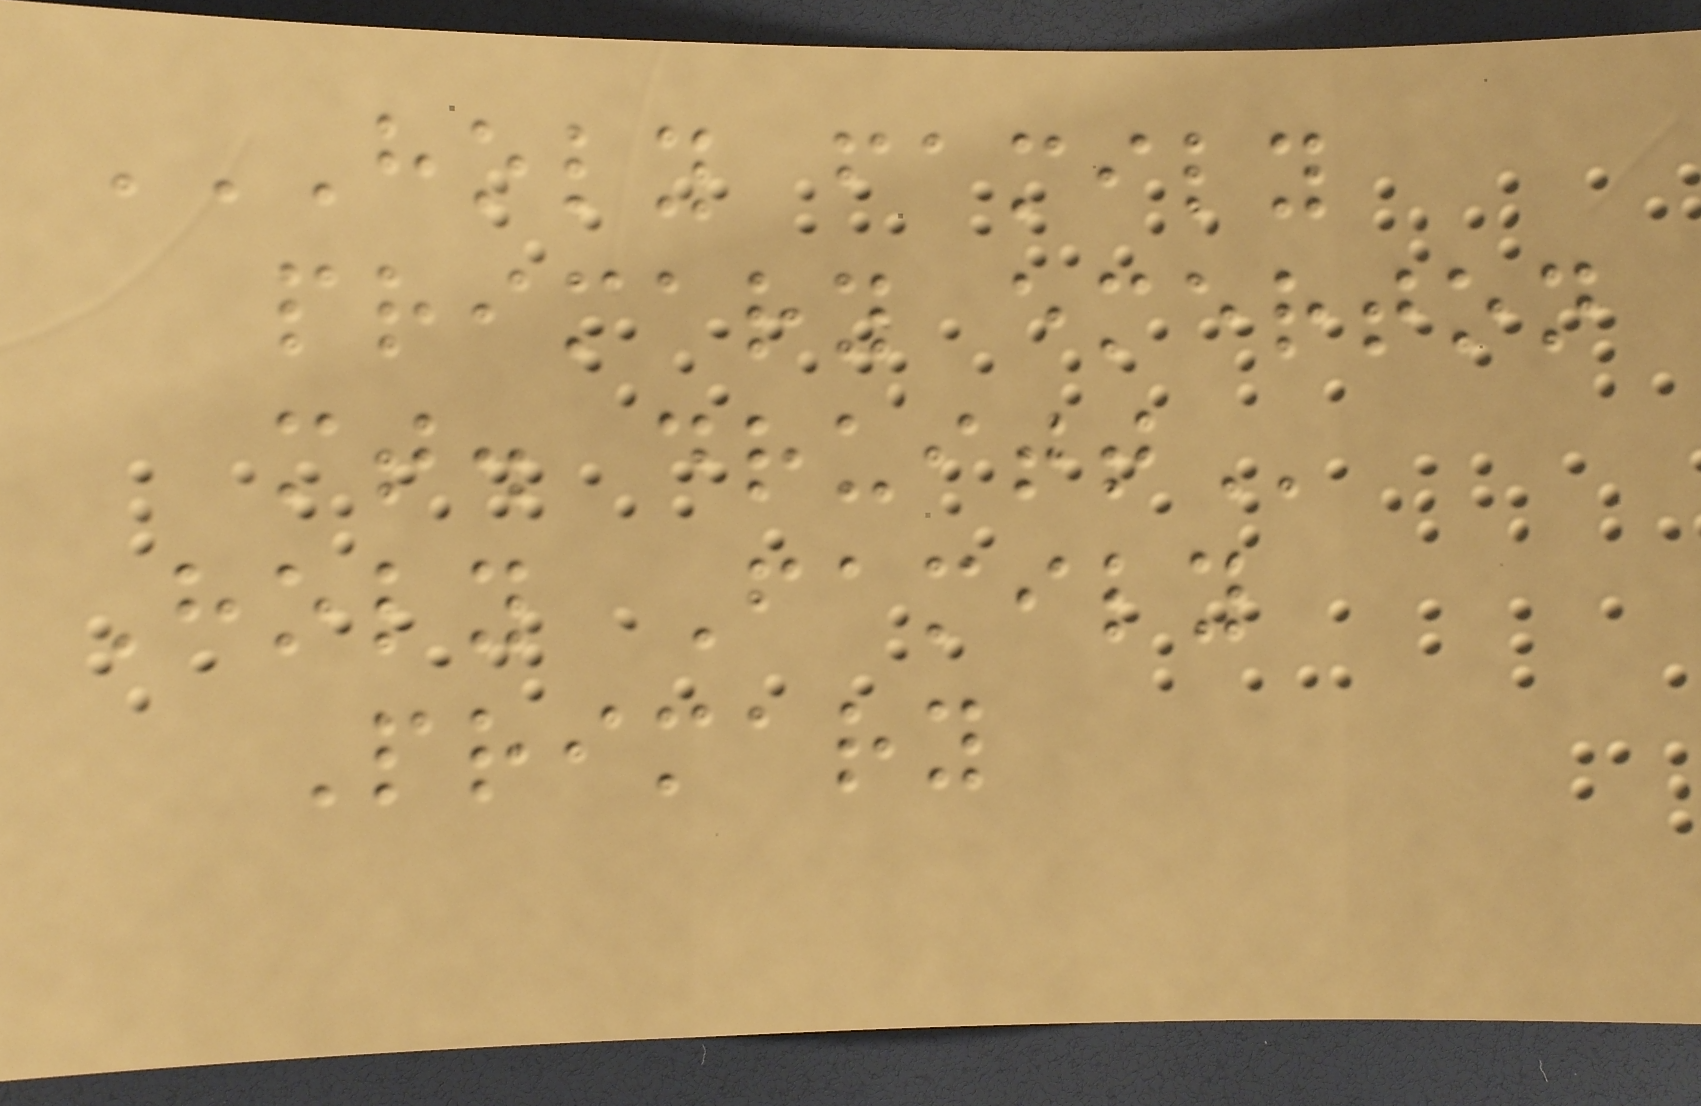HOLY FAMILY
PRIMARY EMERTON
MT. DRUITT
Holy Family
Primary
